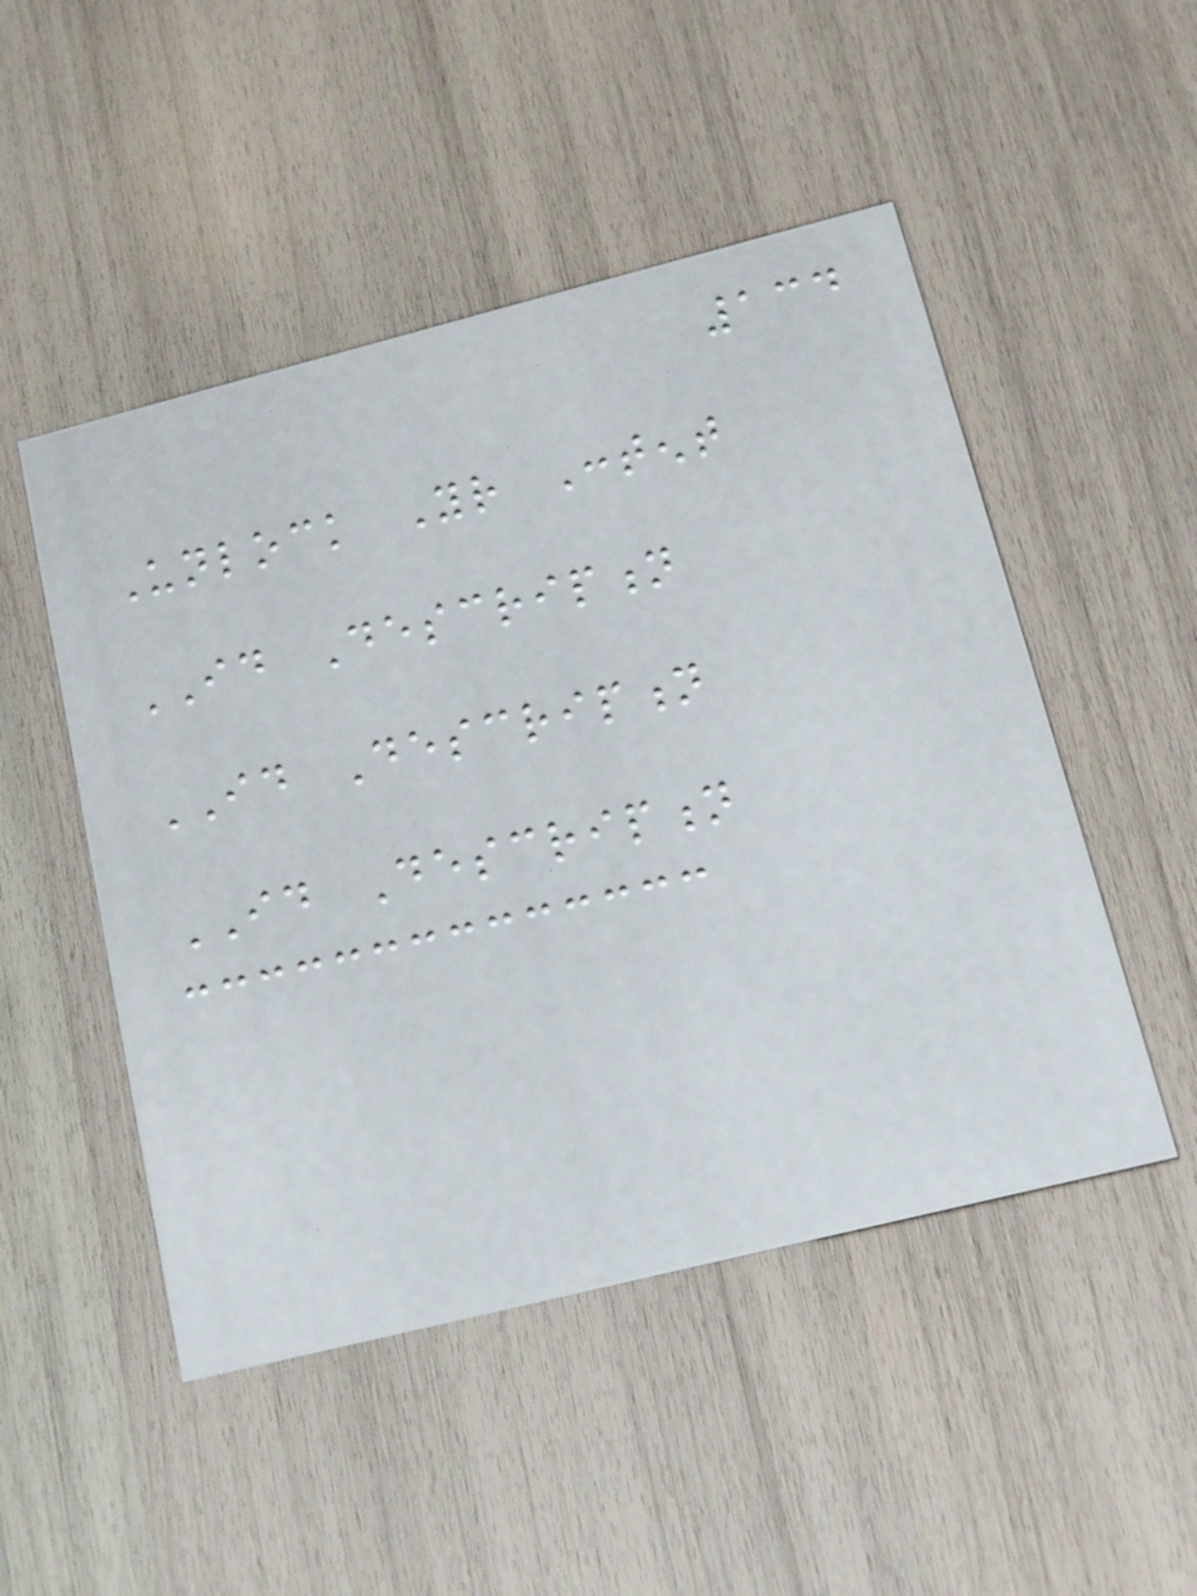134
Unlock Your Content
ID Description
ID Description
ID Description
